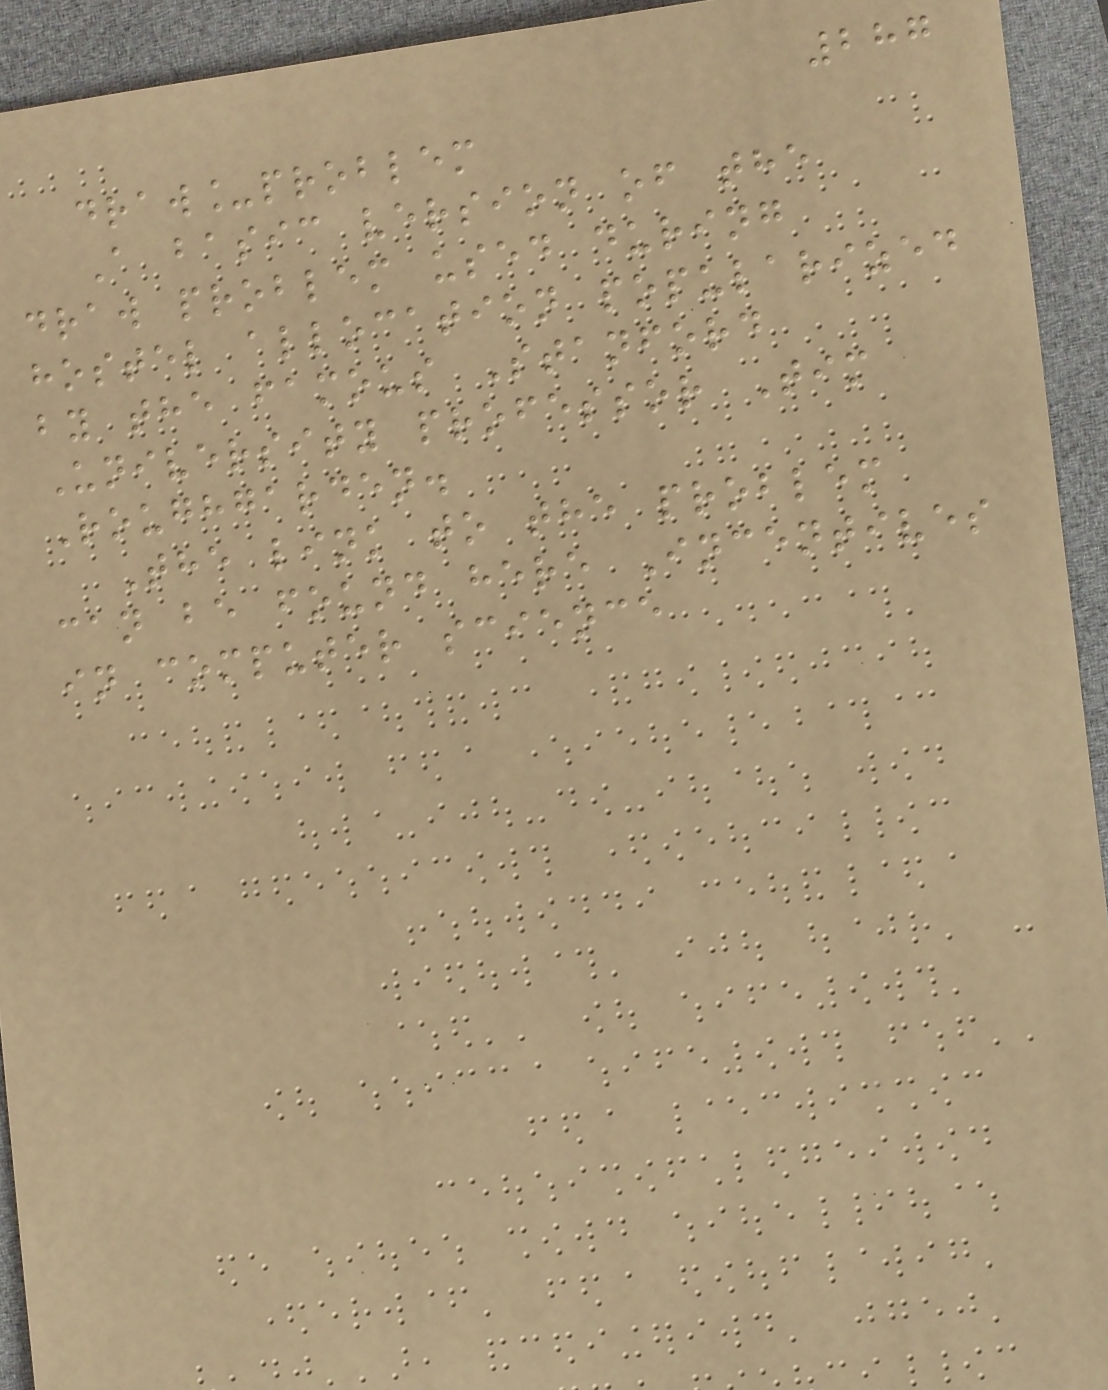287
draw_problem
A basic version of the
draw problem used during
hostel allocation popularized
by the famous Stanford
University professor Tim
Roughgarden.
The link to the problem
can be found here Incentives
in computer science
